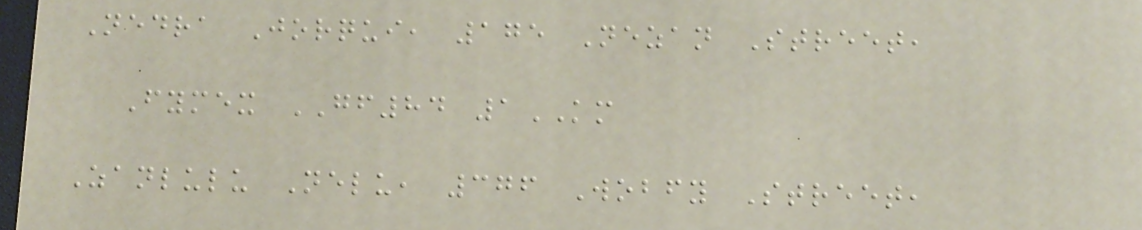Nedra Jorqui, 175 Nezan Street,
Fymex GF84 1KM
Zanlulu Nelu, 376 Wobfy Street,
